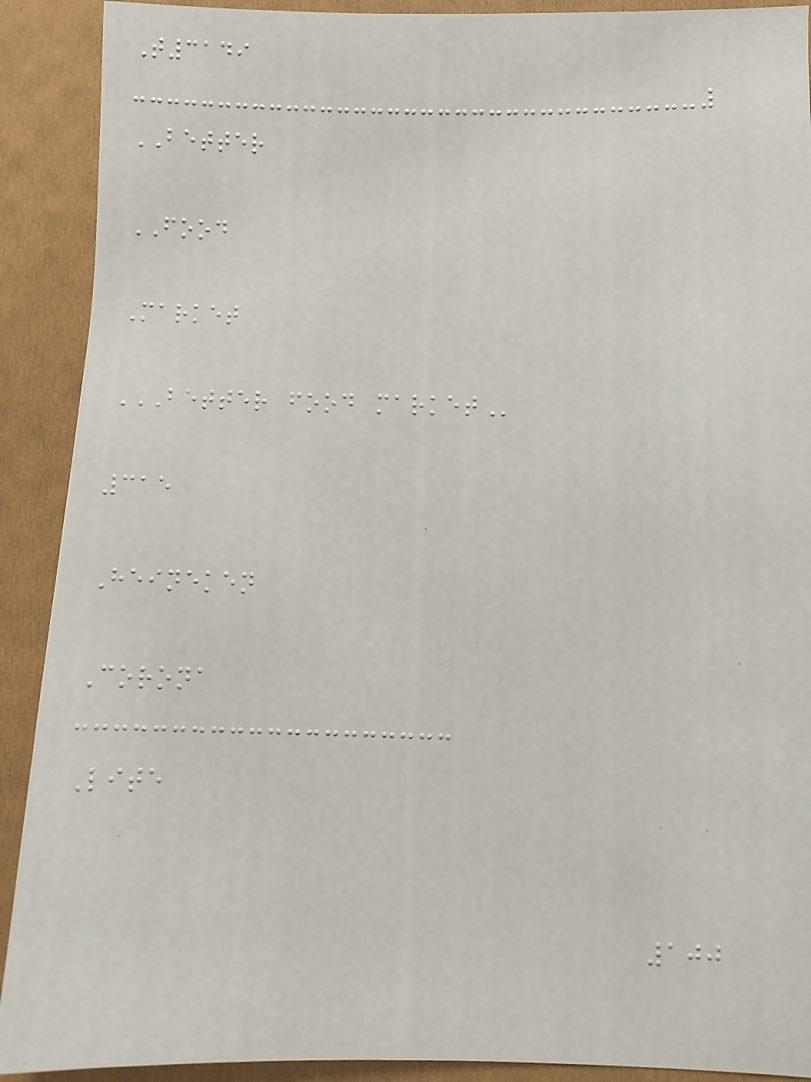T3149
BETTER
FOOD
Market
BETTER FOOD MARKET
315
Heineken
Corona
Lite
100
